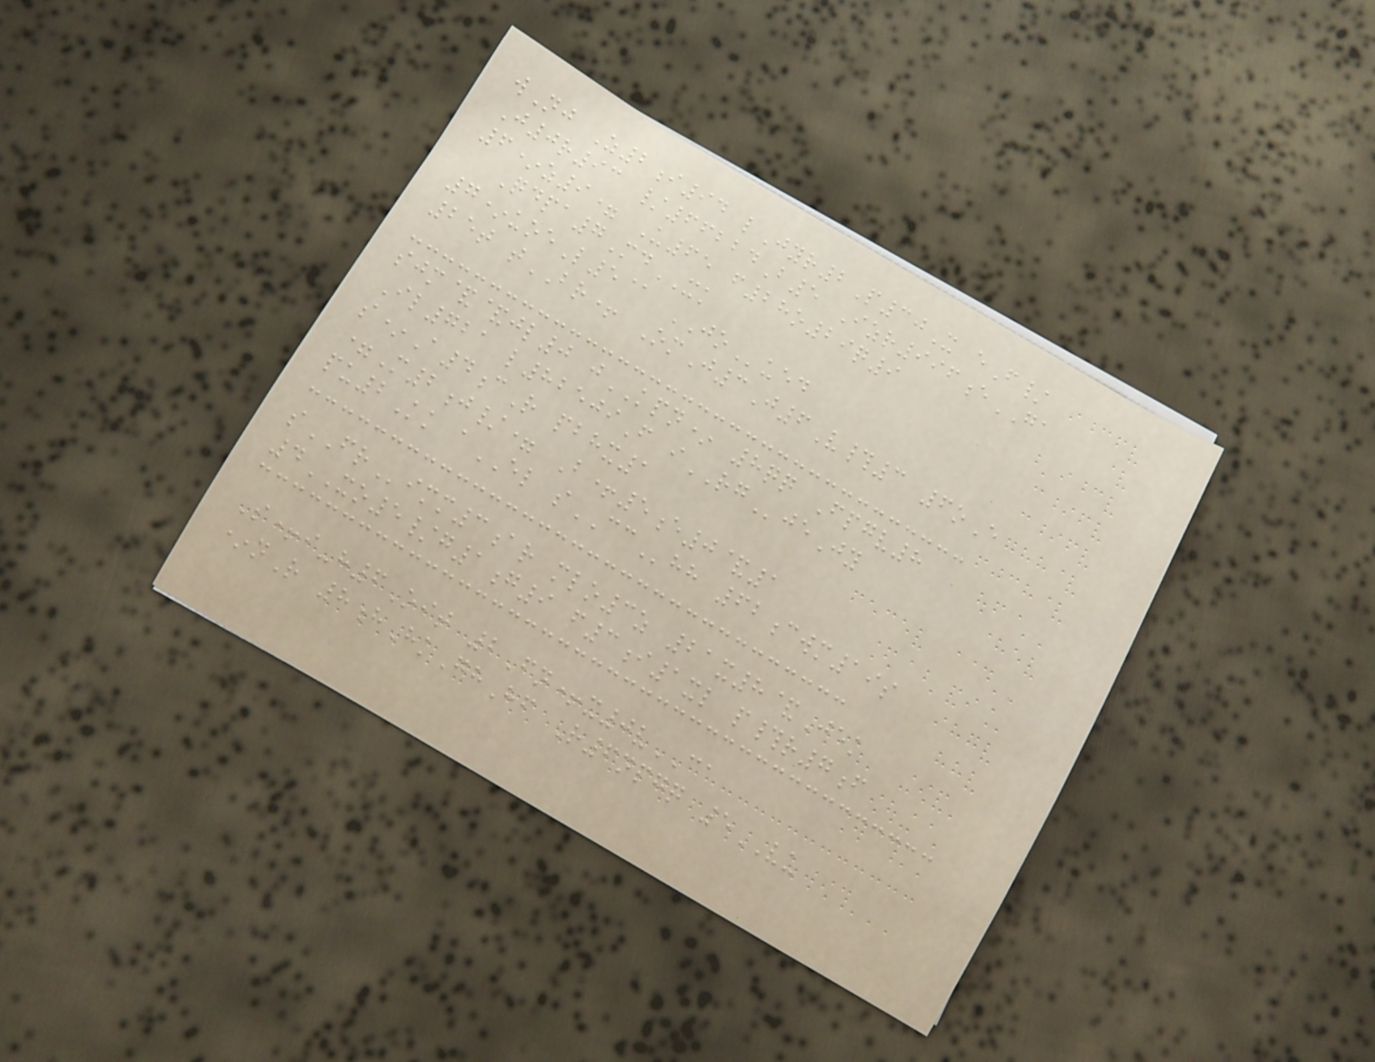wNj Z2i94 lJyr2P30X eF/
J0r93 /66224B5 Izr996eGA
6*z9= U65 f28o29q9
Qdpa7MdXK
7*uoeL5@ JOued
25t tBR+ OmJ3J6V#3 6oE
sjm&&jl0 jKPN* 8qq Fpgv8
Il721 l82509F iRGjeJy
s*A4cR pbhx1
=M2j/= B+5e0&1
pu2Kk aEL sCChh 62cwm19s
sFRimm3ar mlo3z 21x8&Jek
4XO5/g1g9 f3i1xl p#r7f
S+i-h6Oit 2Fn+x0vCA
*nR 8hHkGhHf R6npgq 5VU
